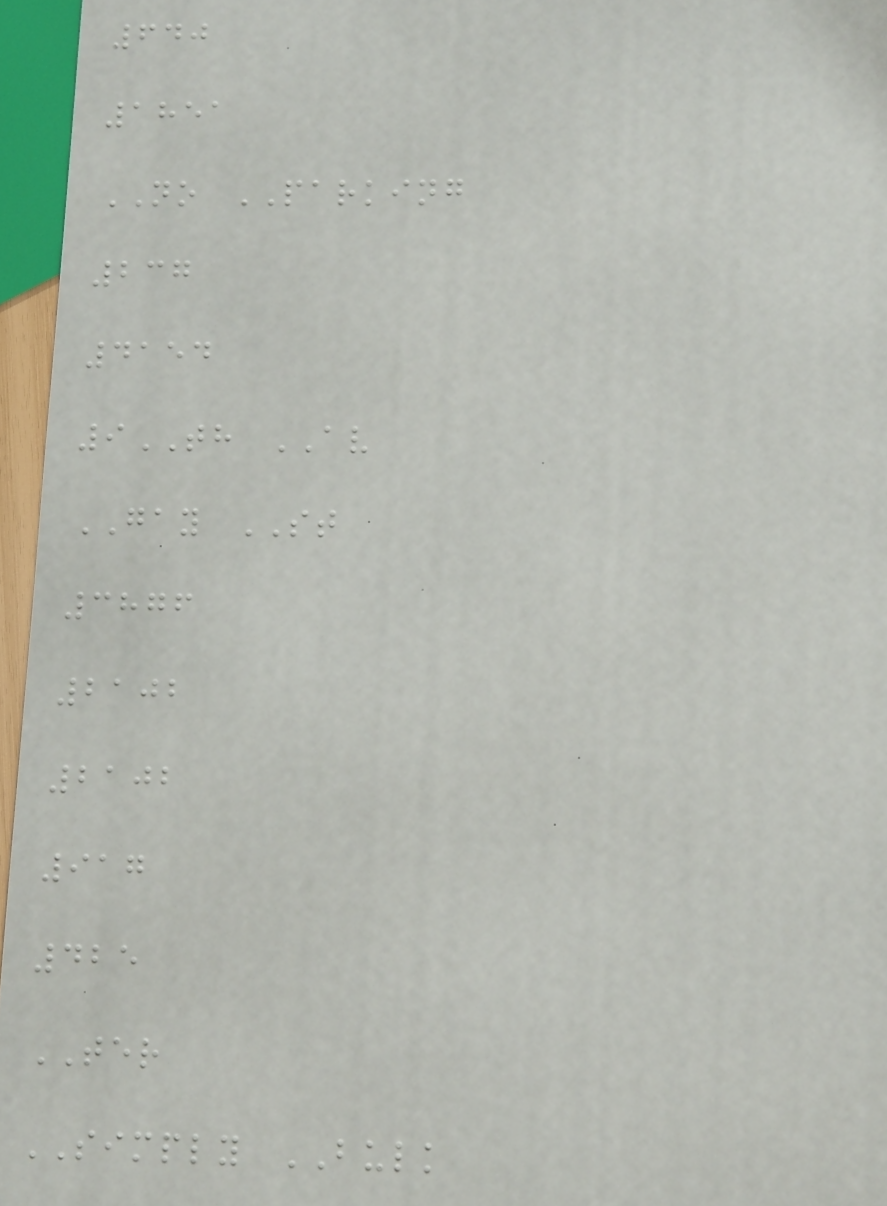640
1851
NO PARKING
237
4154
9TH AV
GAY ST
3876
2102
2102
917
425
TER
SIMPLY BULK
